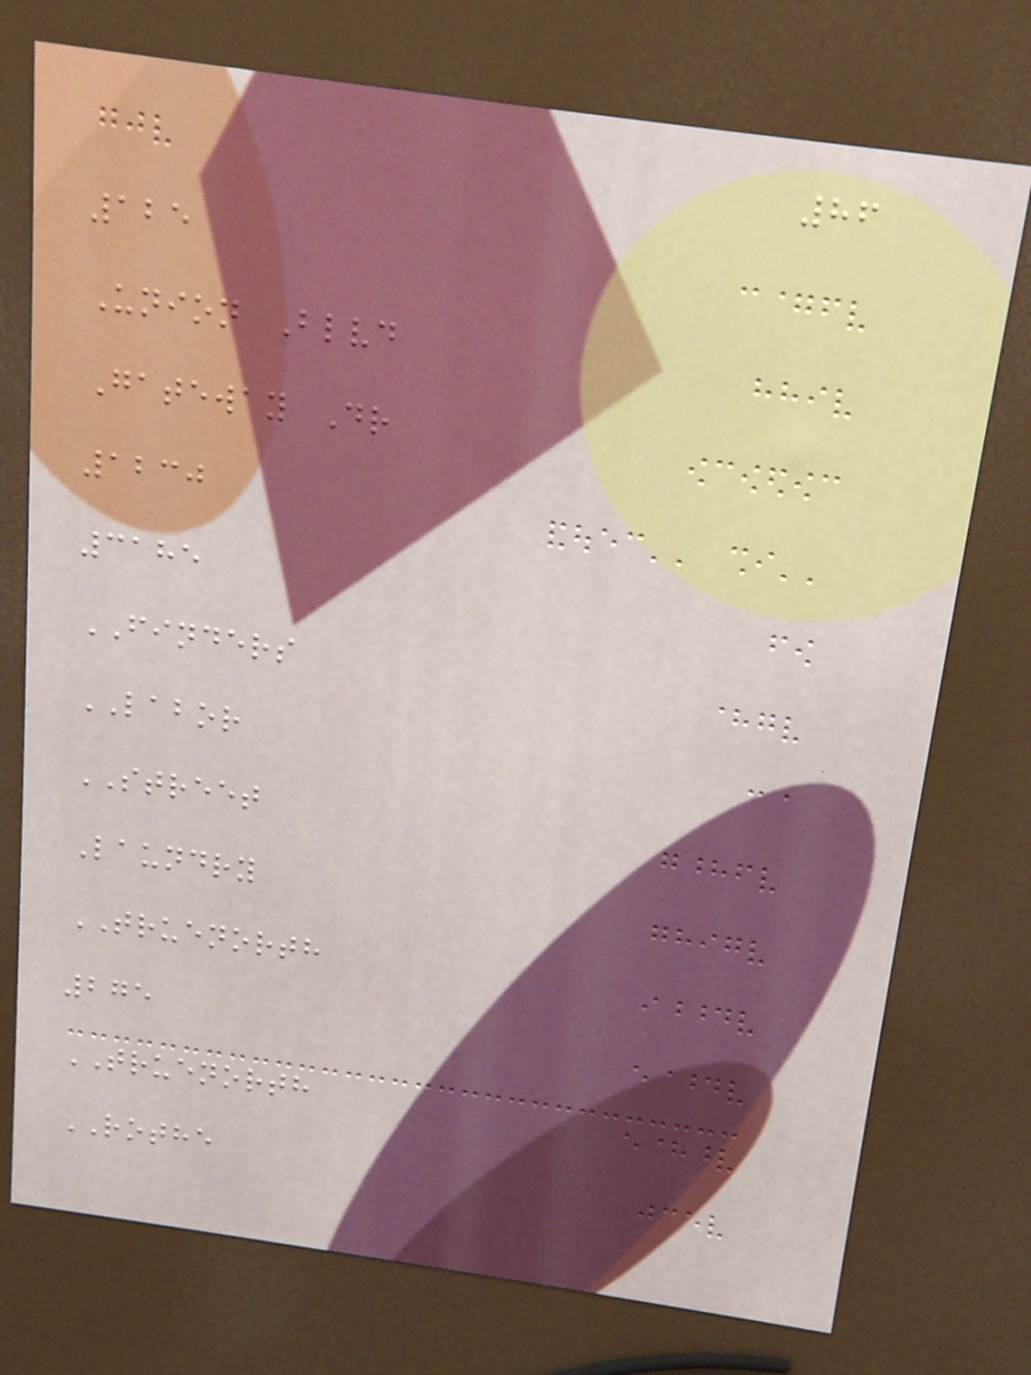86
125
Union Blvd
Gateway Dr
1230
3185
FINDERS
LABOR
STREET
Laundry
TRUENORTH
275
TRUENORTH
ROTHE
